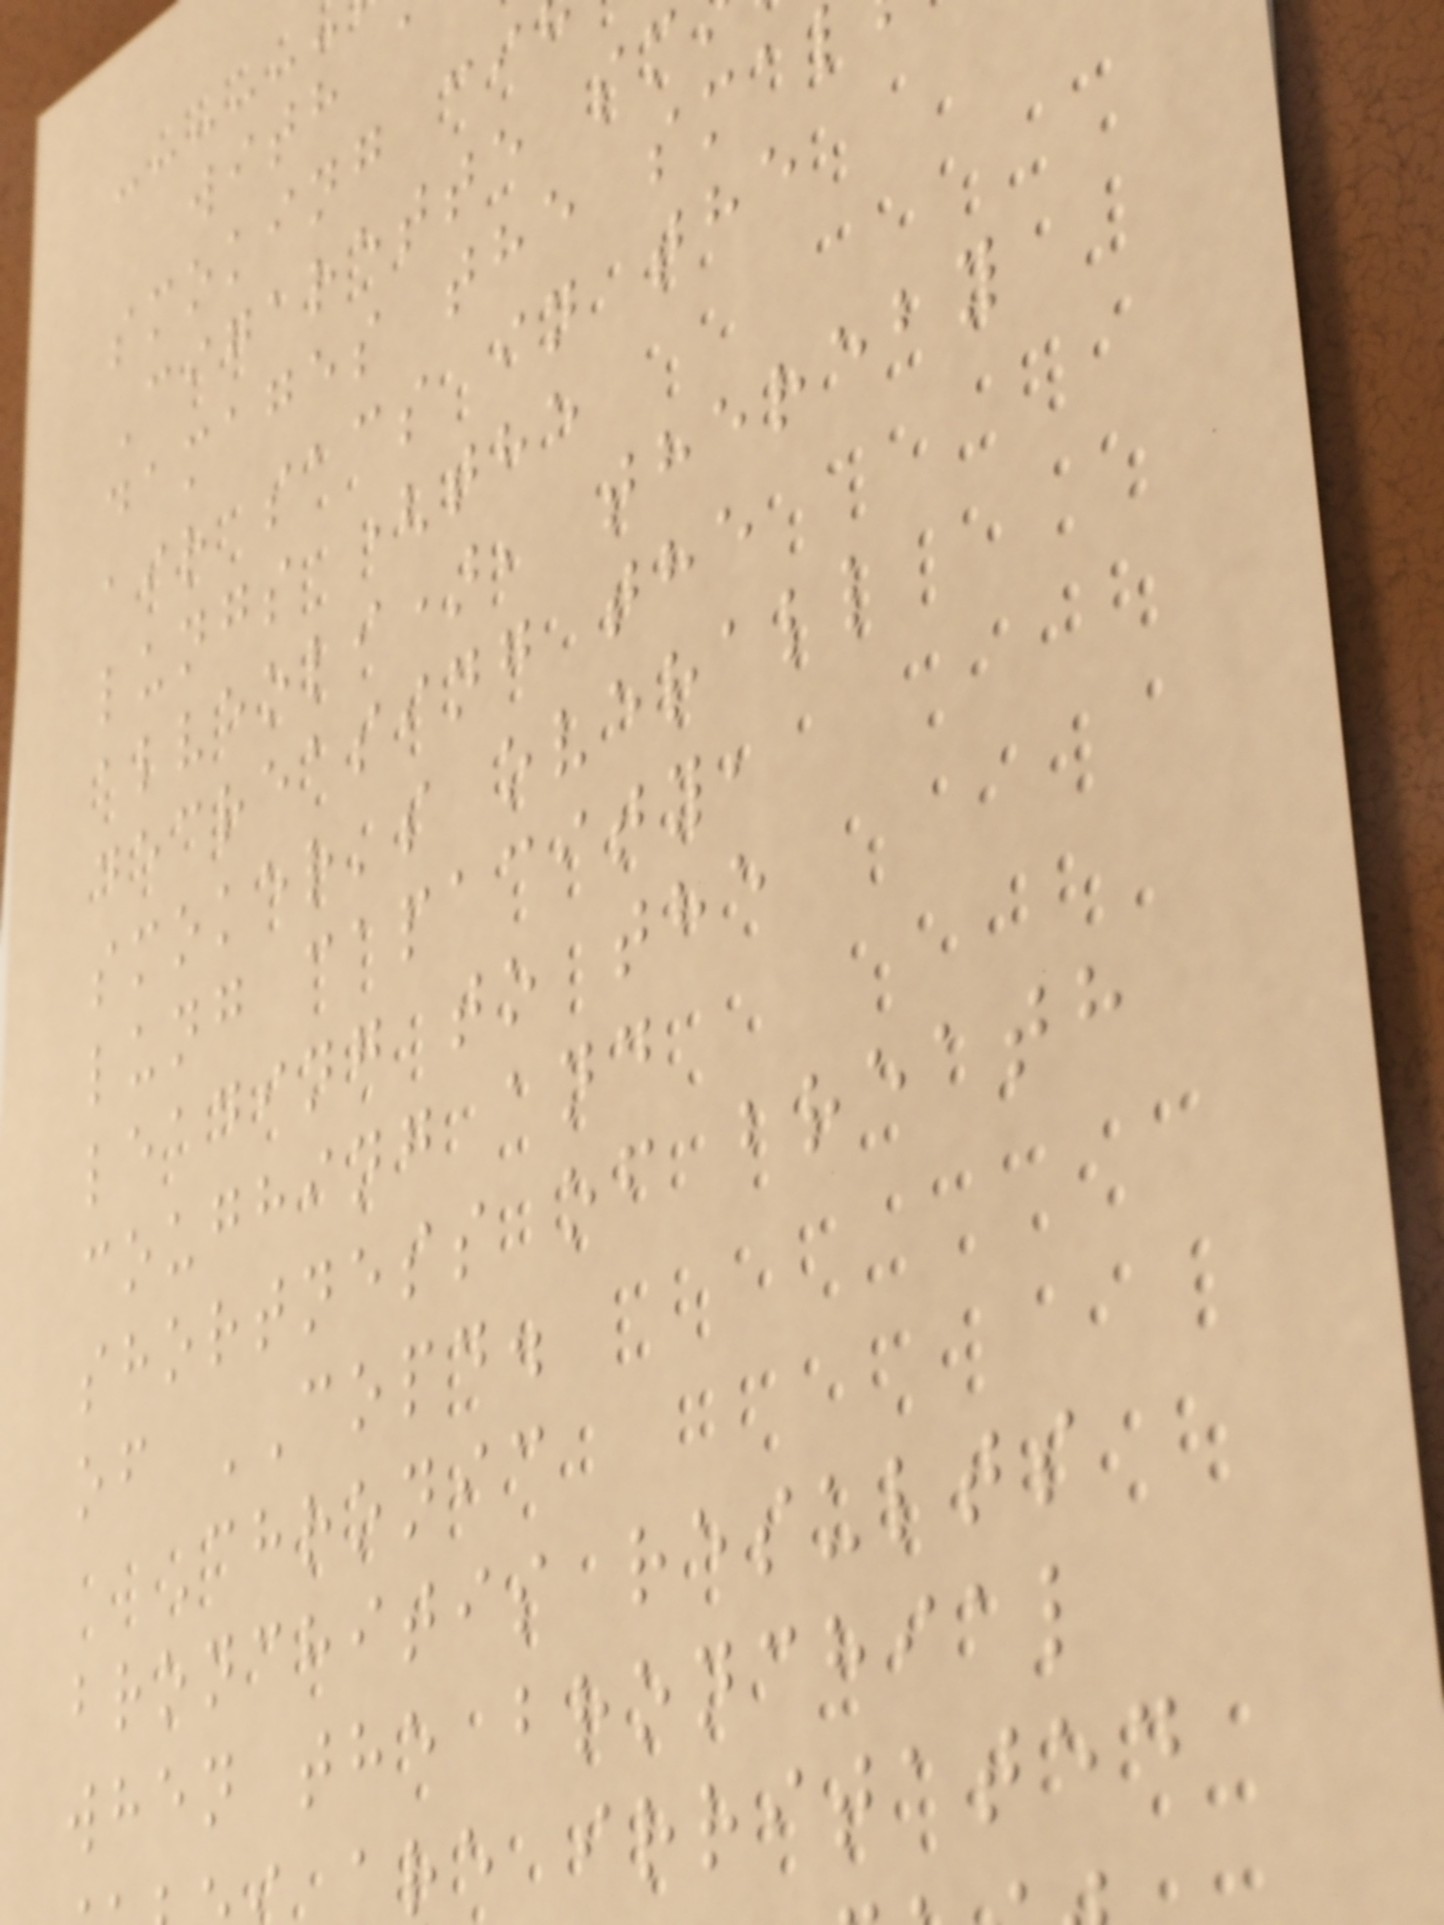with a
smoking ci
Cigarette sm
damages the sma
air sacs in the
lungs (the
alveoli), thereby
decreasing the
smoker's overall
lung capacity,
leading to the
coughing and
shortness of breath
of COPD.
Chronic
bronchitis results
when the bronchial
are irritated
